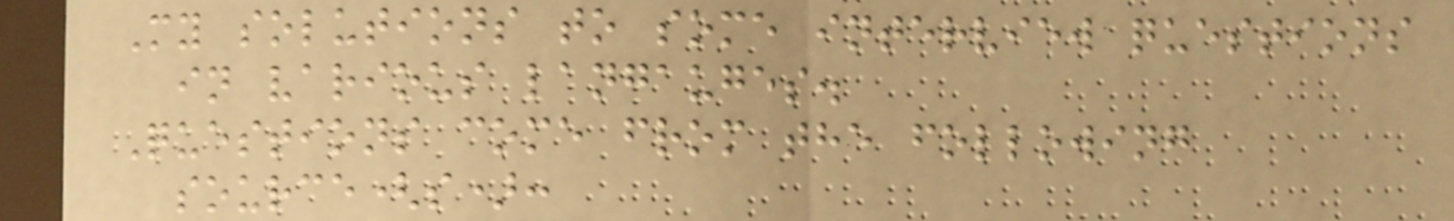My solutions to some interview questions
in various langauges.
Questions come from the following
source(s):
